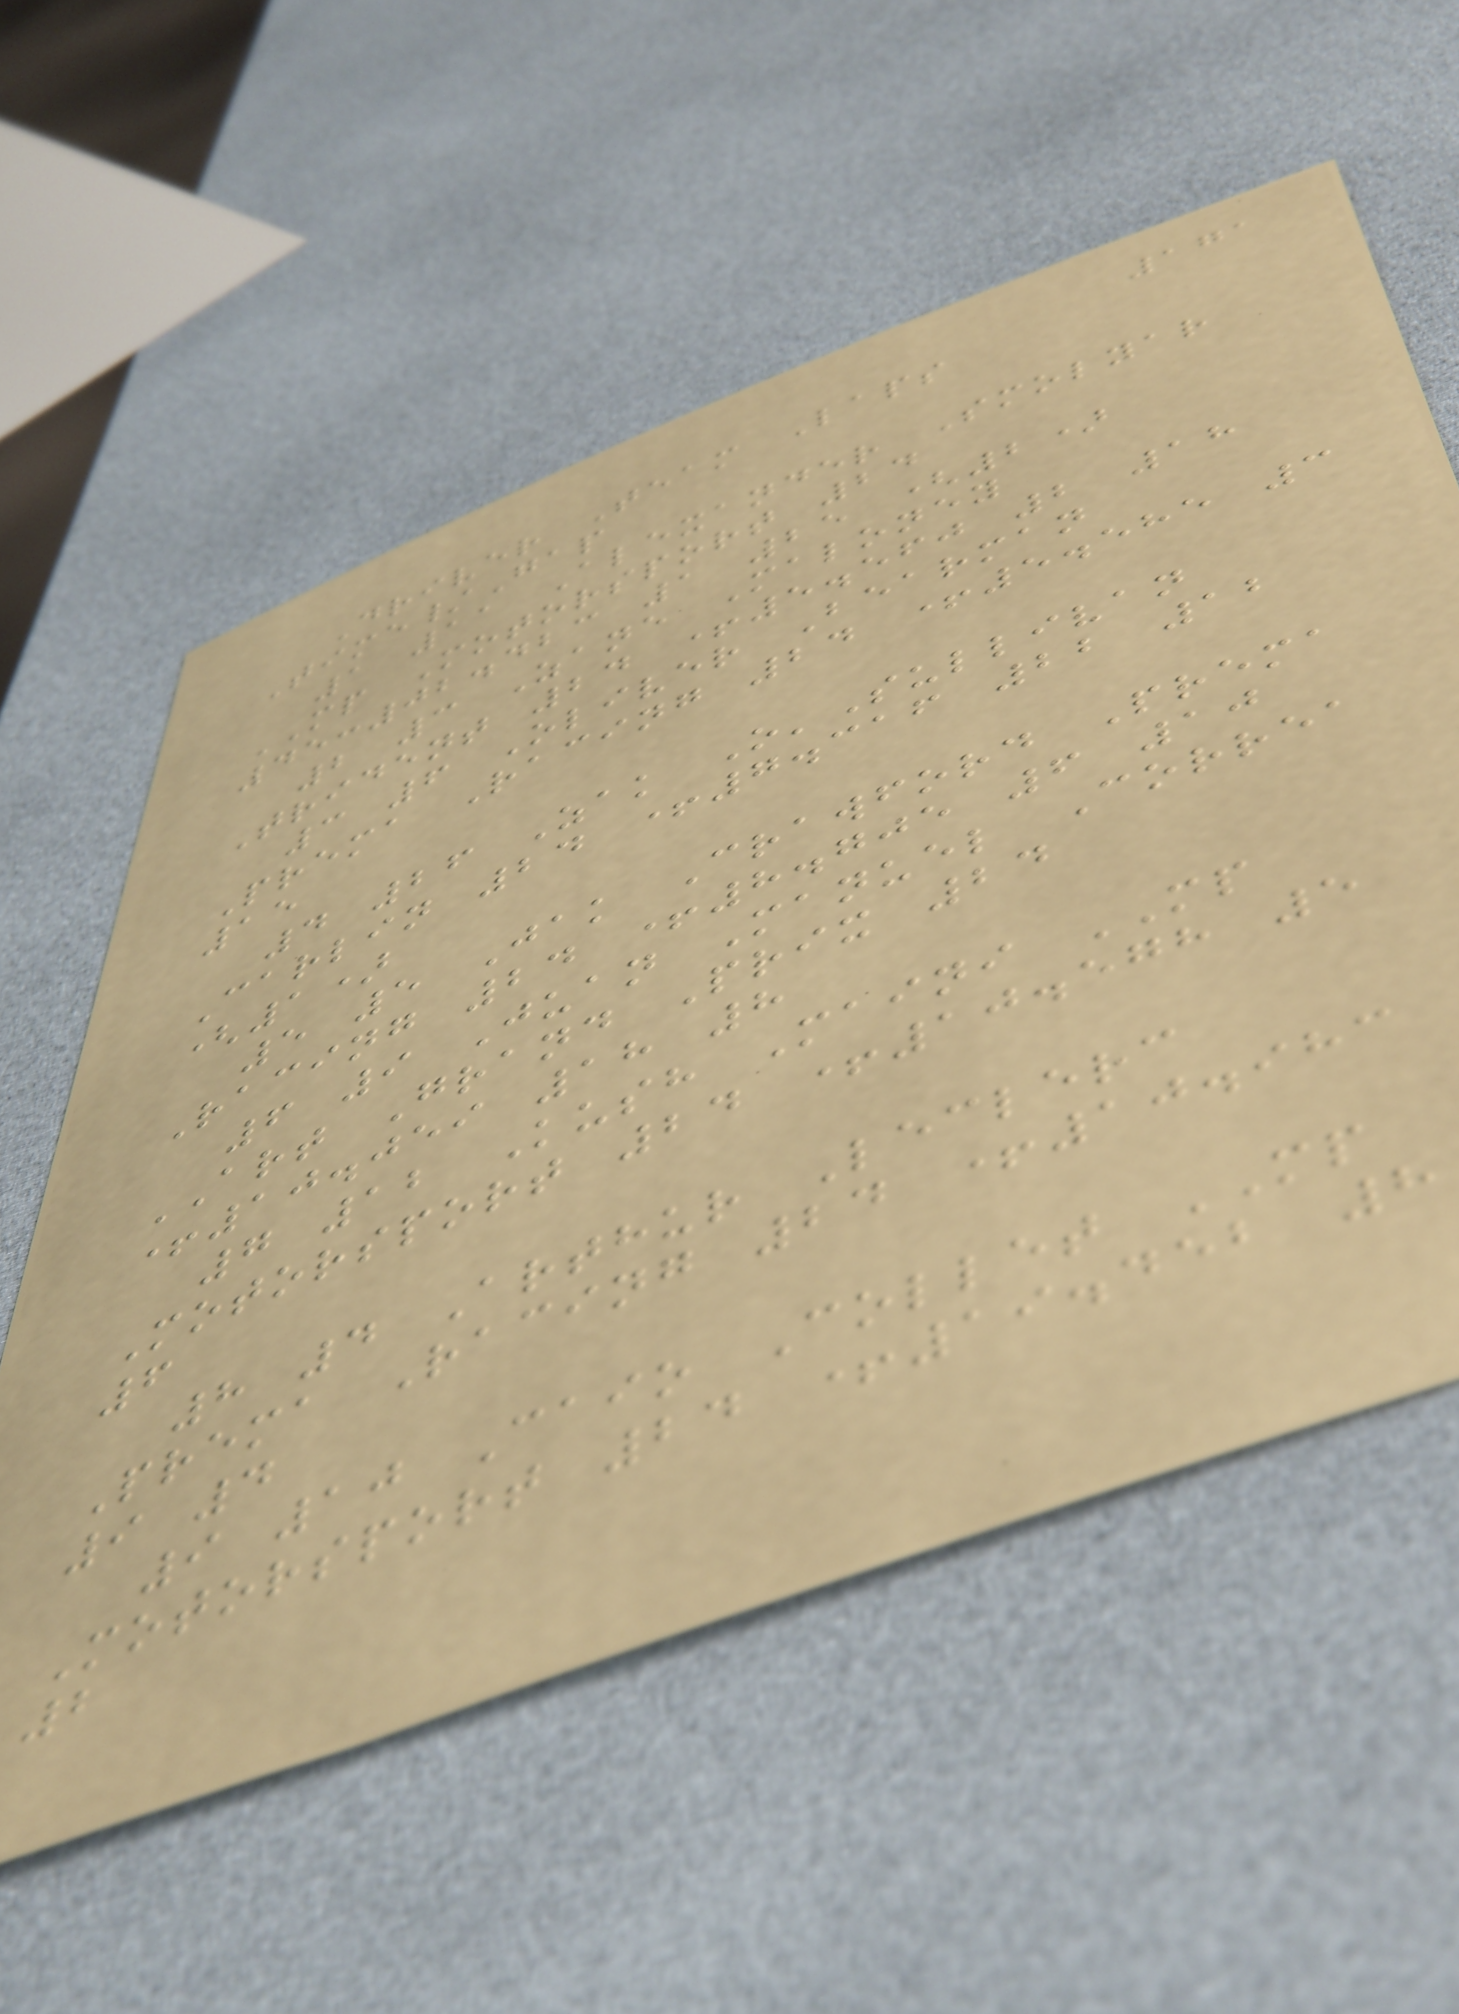171
Driver Team Laps
Time/Gap
1 11 Alexander Smolyar
MP Motorsport 24
45:02.423 1 25 (2)
2 3 Zane Maloney
Trident 24 +5.560 2 18
3 6 Oliver Bearman
Prema Racing 24 +5.585 3
15
4 26 Zak O'Sullivan
Carlin 24 +7.316 22 12
(1)
5 5 Jak Crawford Prema
Racing 24 +8.705 6 10
6 9 Juan Manuel Correa
ART Grand Prix 24
+10.059 18 8
7 12 Kush Maini MP
Motorsport 24 +10.578 5
6
8 4 Arthur Leclerc
Prema Racing 24 +10.983
9 4
9 10 Caio Collet MP
Motorsport 24 +19.452 8
2
